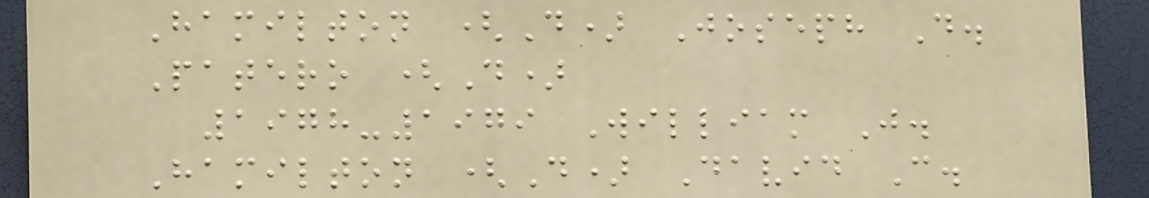Hamilton (D) Joseph D.
Patero (D)
1978-1979 William J.
Hamilton (D) David C.
